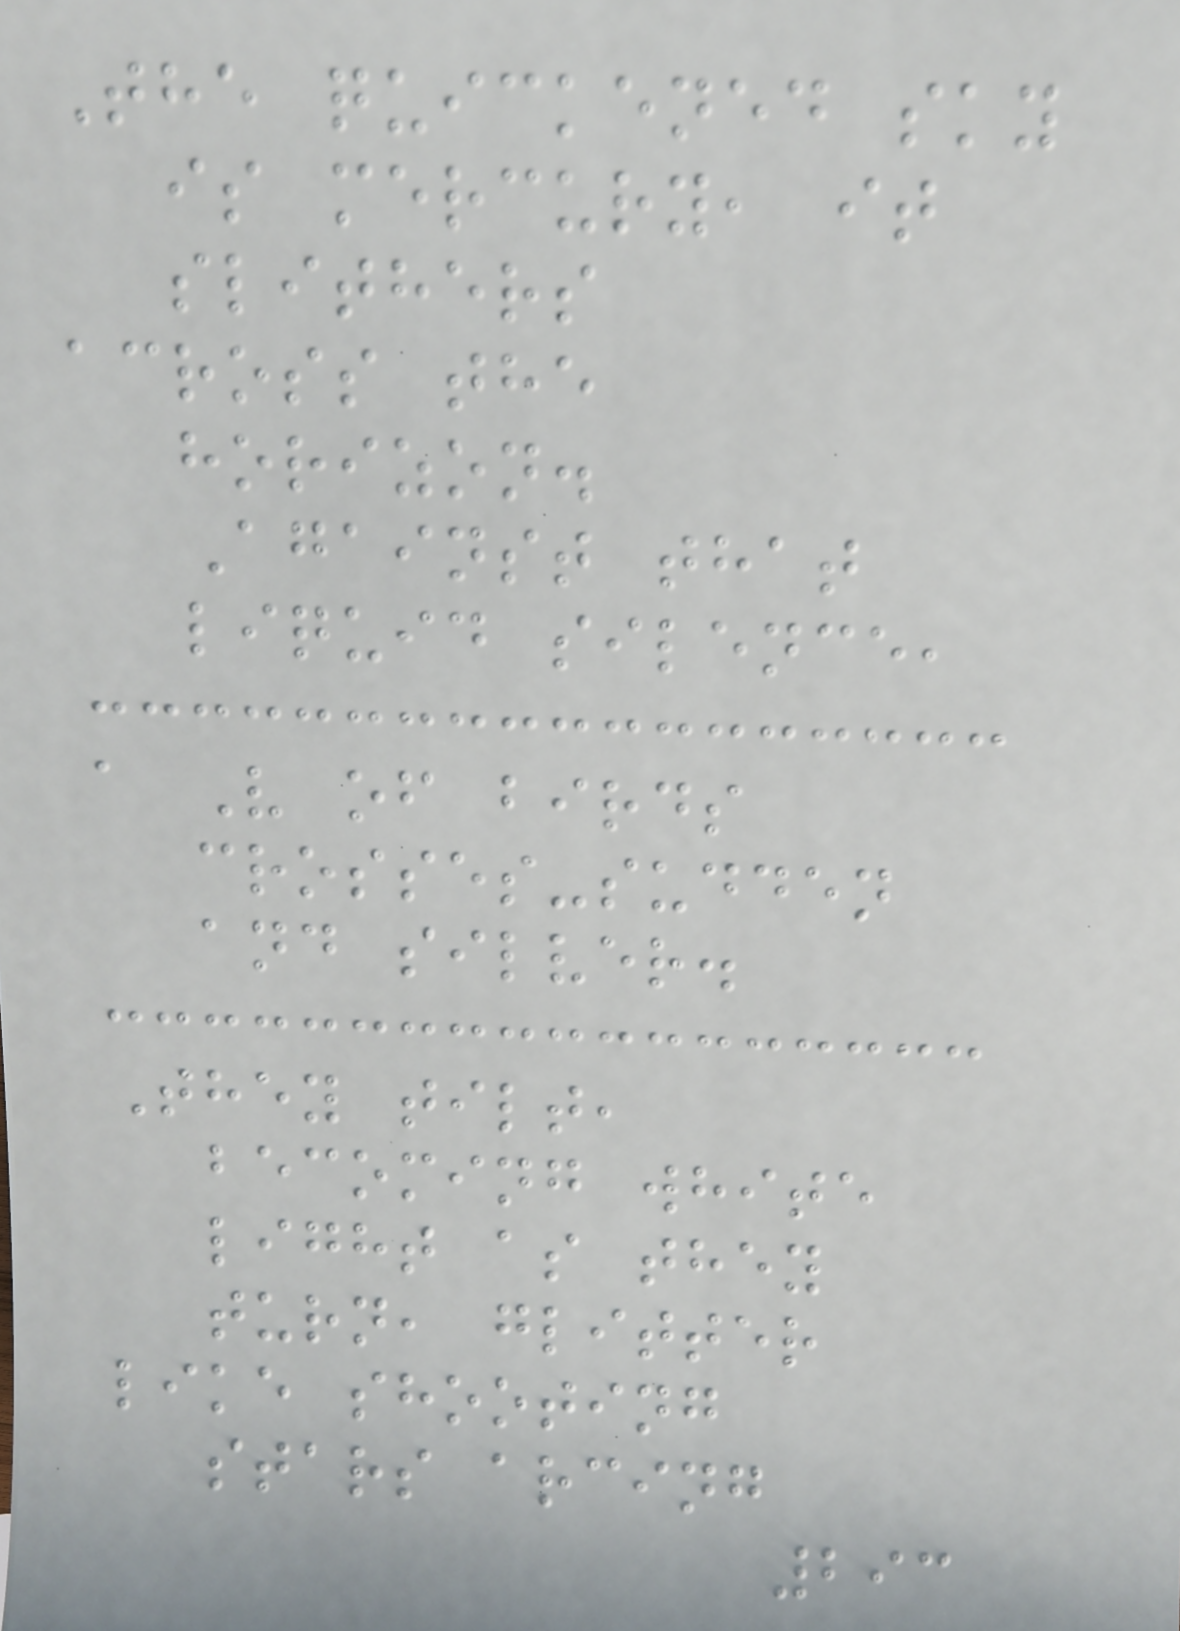The quickened sky
is mercury, it
slithers
across the
horizon.
Against that
liquid silence,
a V of birds
crosses-sudden
and silver.
They tilt,
becoming white
light as they
turn, glitter
like shooting
stars arcing
293
